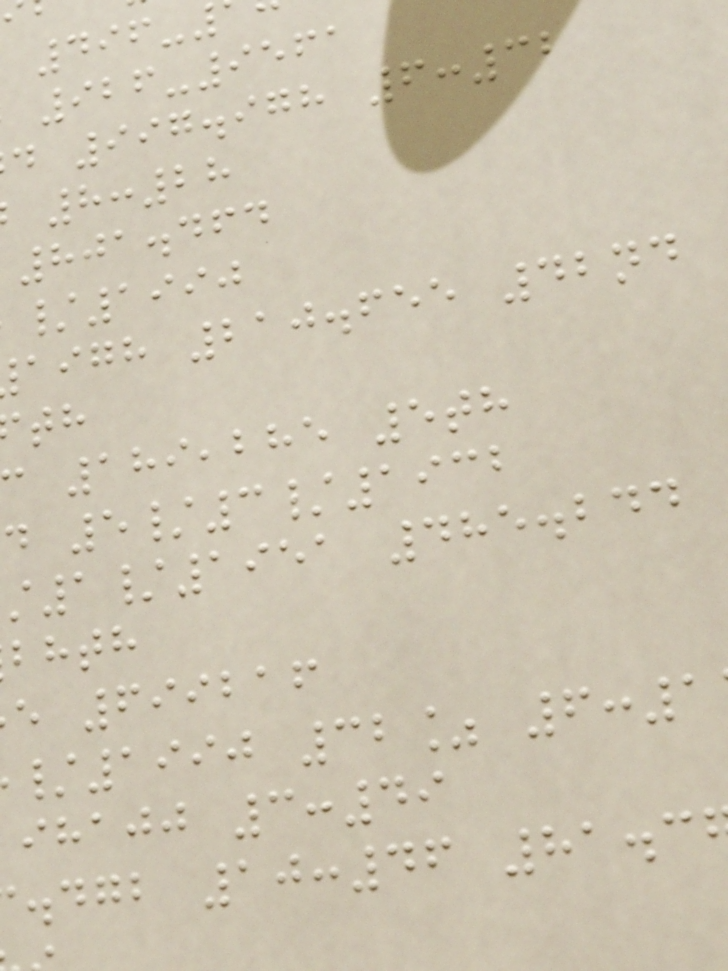496-
926-9561
d 997.978 6:32
8:28
801.464
/1990
aigh 210.655 42nd
189,285 5th
d 5/3/1932
1/1951 485.244
bhth
e 699216
/1990 32% 6:1
ihajj 3:49
.dgb 10:46 81.3
